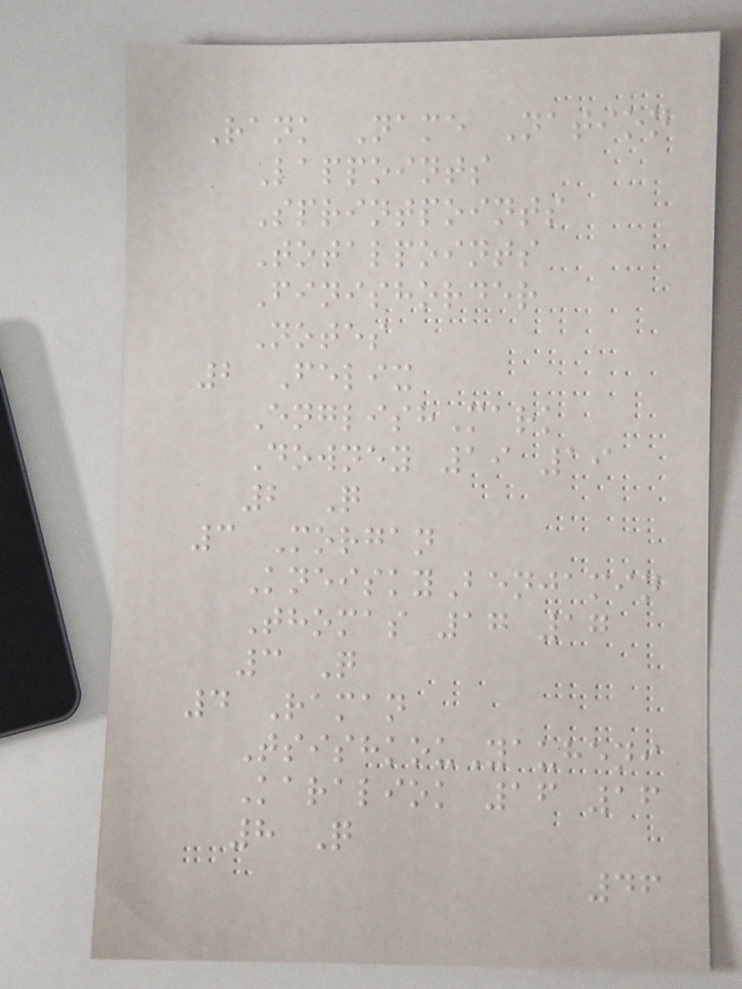Rank Name Nation
Lappoints
Sprintpoints
Totalpoints
Finishorder
Notes
2 Felix
EnglishMark
Downey 19 19
2 Q
3 Morgan
KneiskyBenjamin
Thomas 17 17
3 Q
4 Raman
TsishkouYauheni
Karaliok 16 16
8 Q
46
